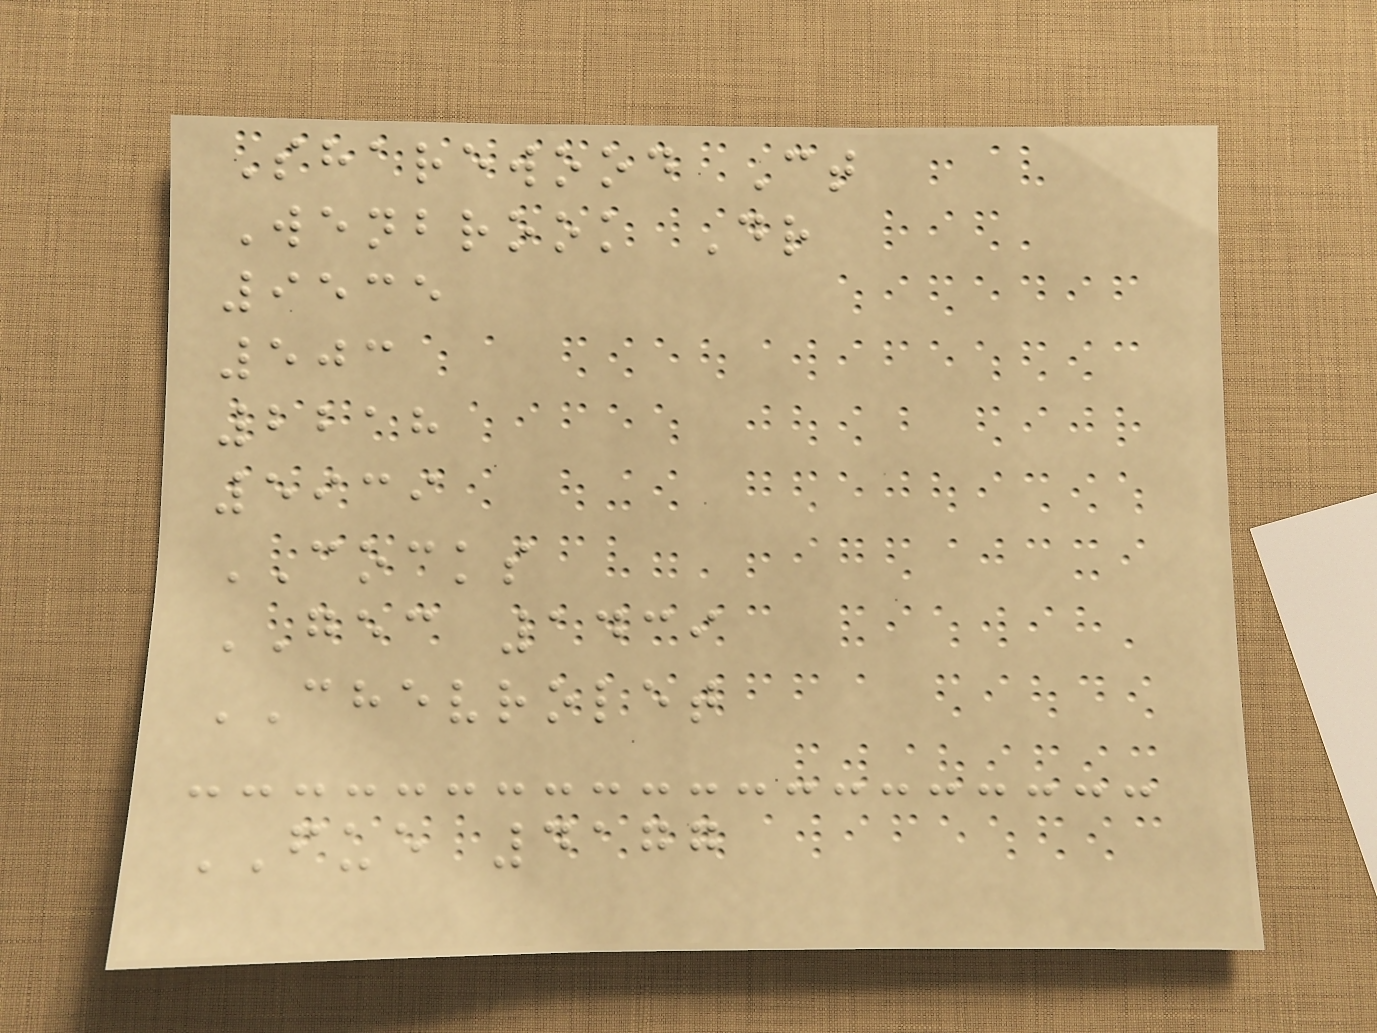Sharewood Ct
Wenbrook Dr
9535
503
2218
5939
COCKS
GEC 1439
CHEVROLET
FUE 4177
